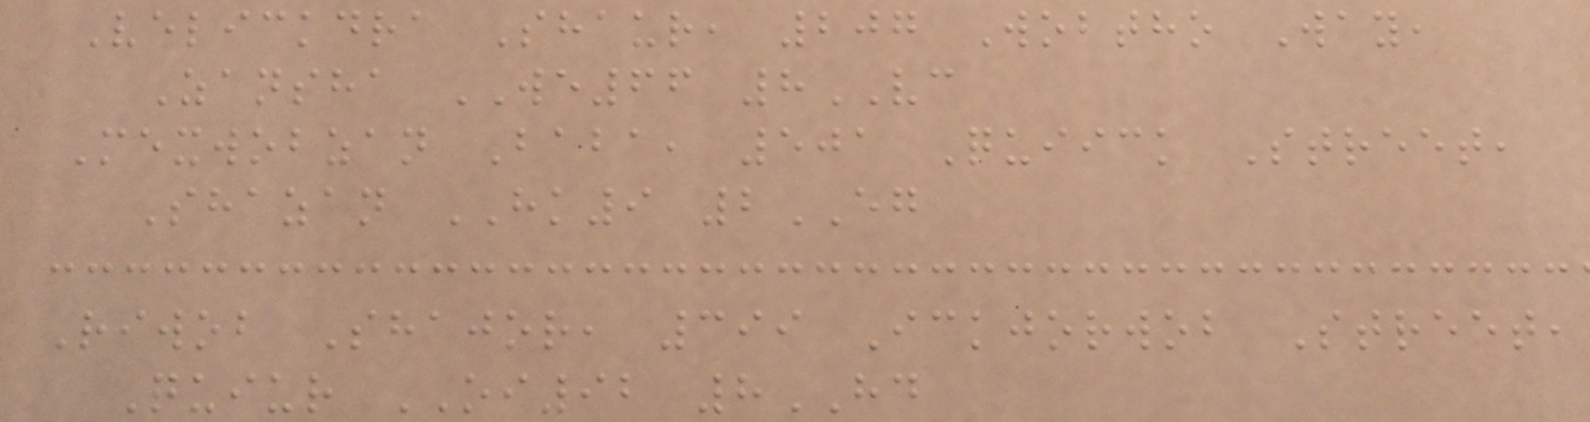Velickdra Shaur, 207 Wobtho Way,
Zansha WE66 8VC
Mexwobzan Baba, 501 Quiick Street,
Shazan HK9 2EG
Riwob Shajor, 399 Ickjorwob Street,
Quiur OI92 8HD
